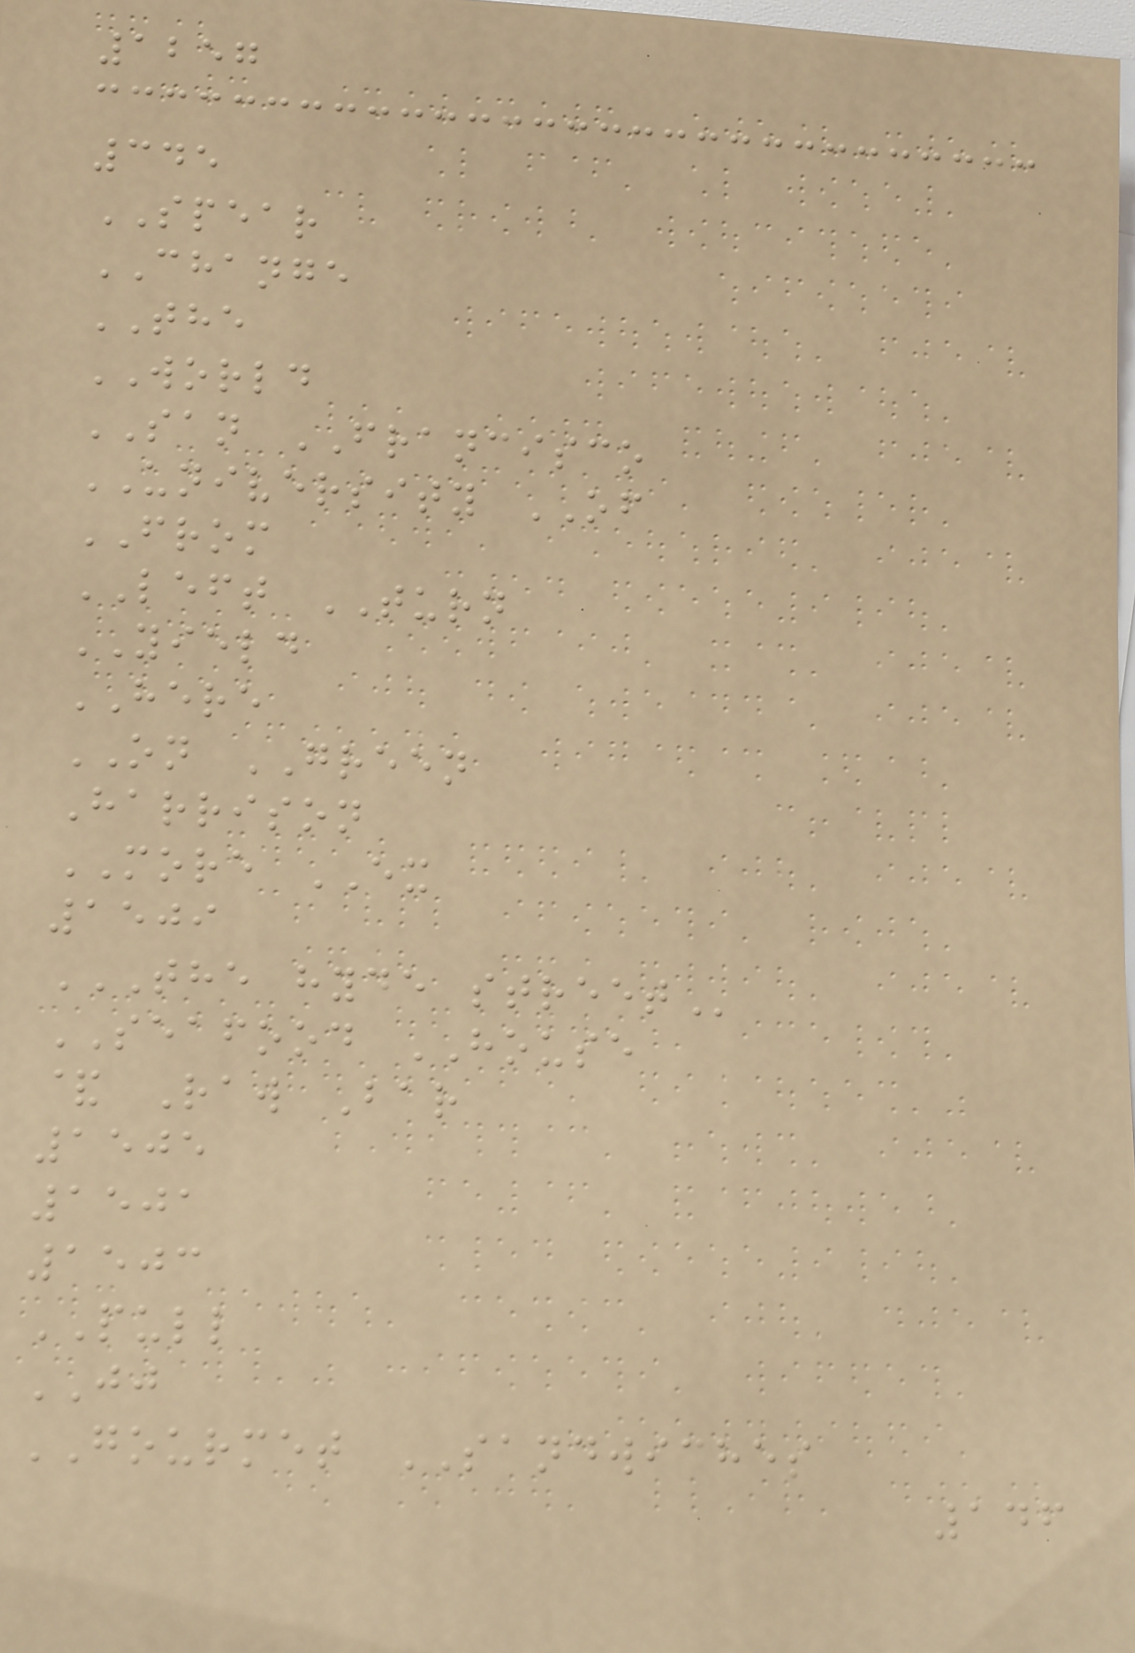1257
345
SPEAR
CHANGE
THE
WORLD
SAN FRANCISCO
UNIVERSITY OF
FROM
LEFT TURN
YIELD
HERE
ON GREEN
Harrison
MORE EX
1509
THE HYDE STREET
SEAFOOD HOUSE
& Raw Bar
1505
1501
1503
PULL
JJ
GOURMET SANDWICHES
146
